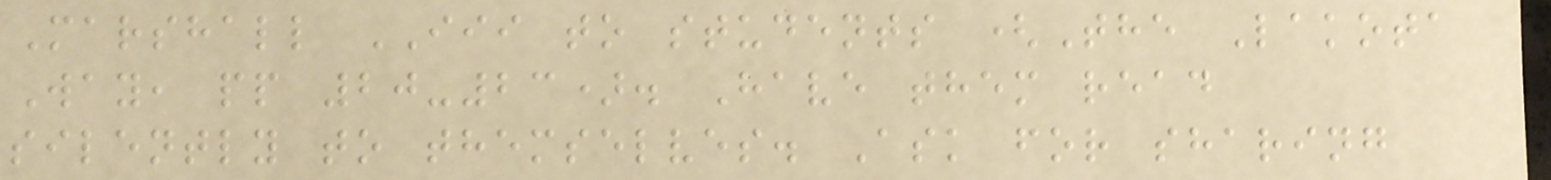Marshall III to students (The Lakota
Way, pp 20-23). Have them read
silently to themselves. Ask for sharing
